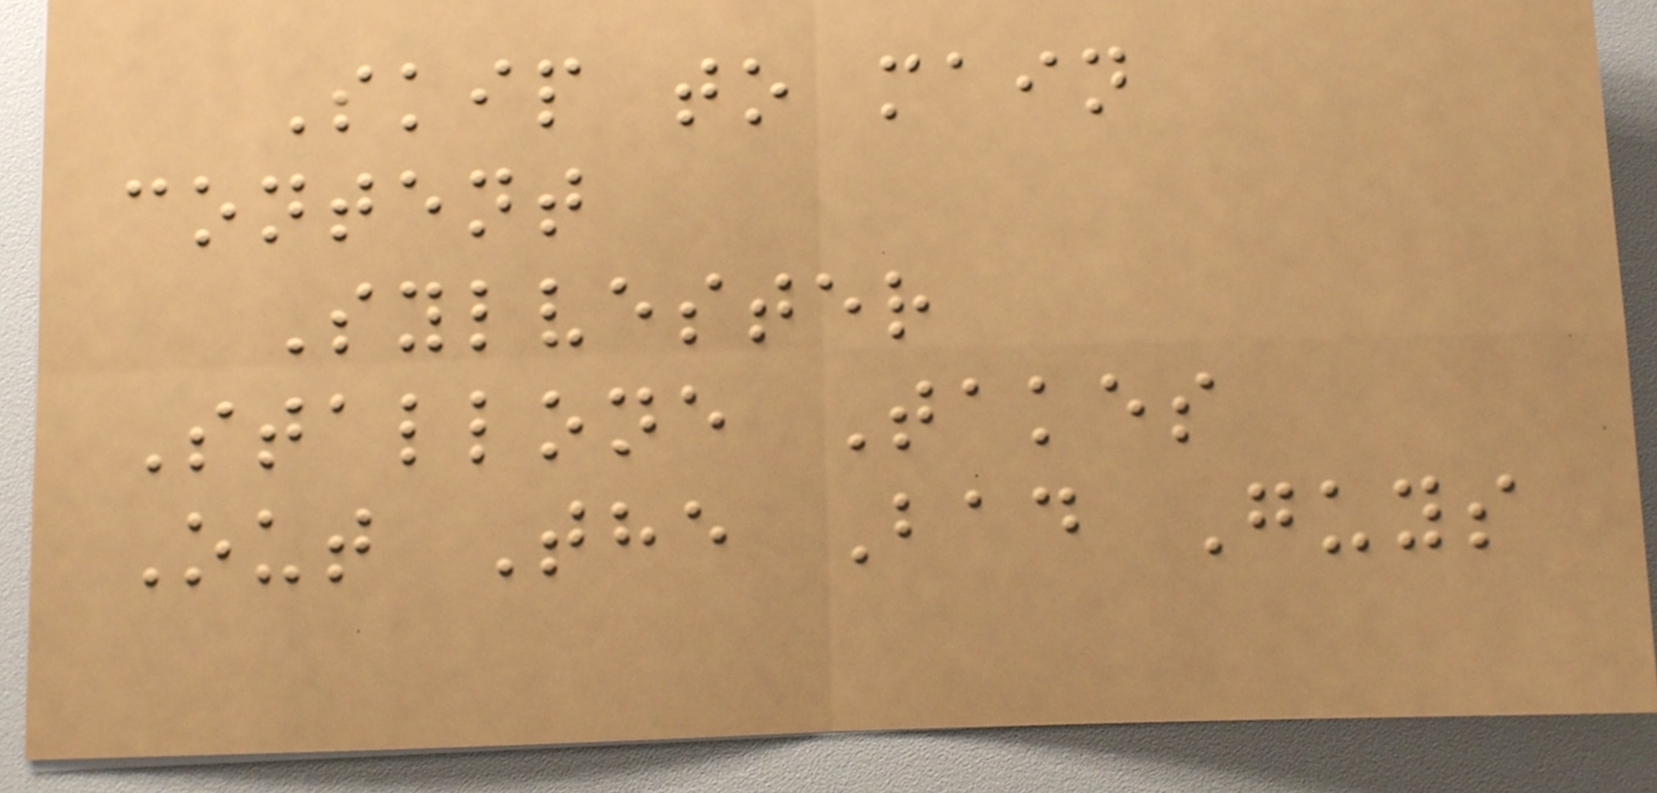Skip to main
content
Sylvester
Stallone Takes
Out The Bad Guys
